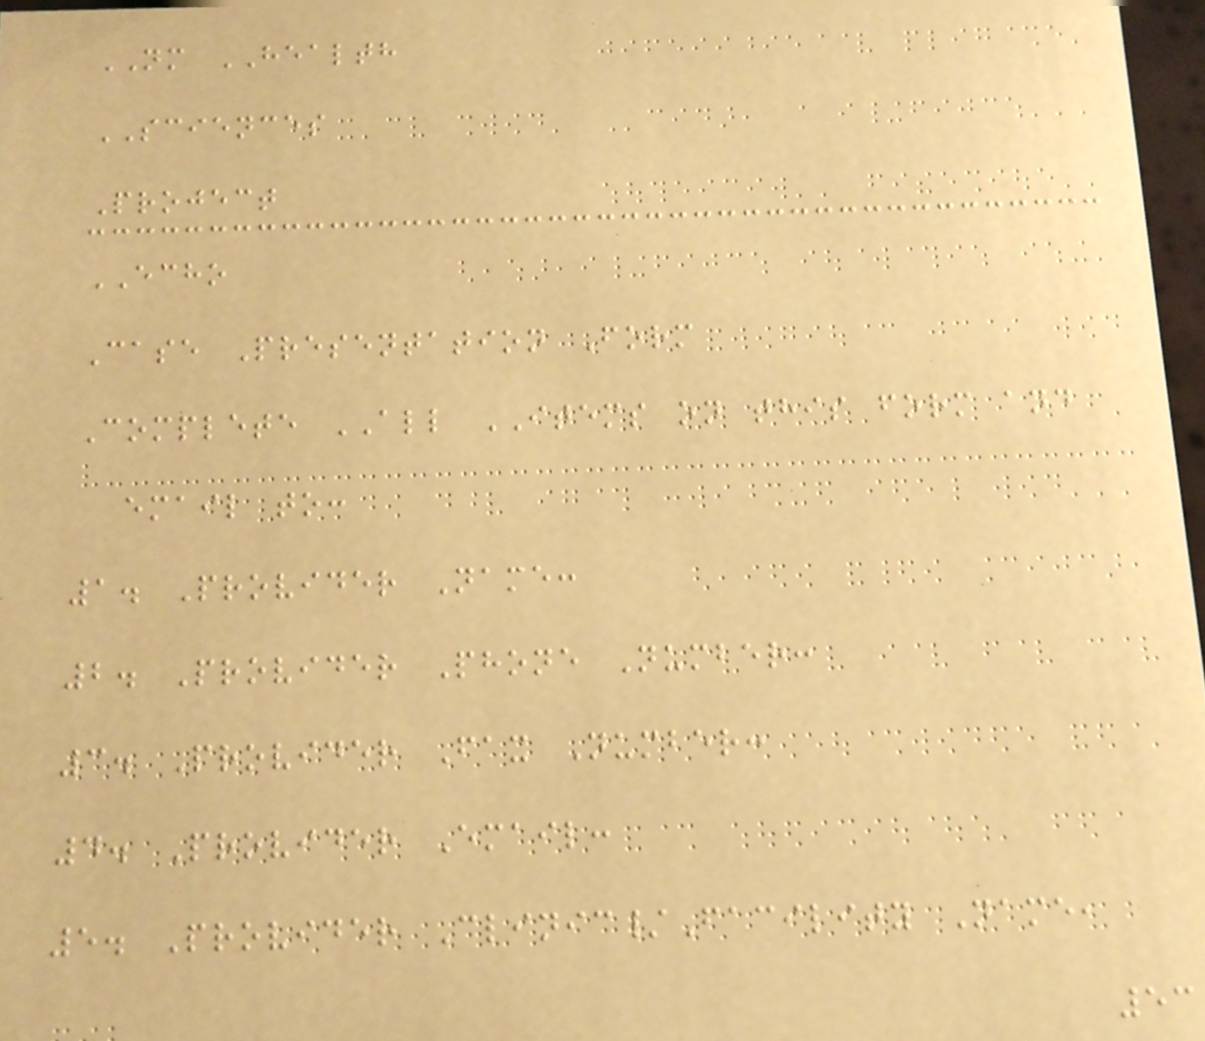NM HEALTH
SCIENCES
Project
ECHO
Case Presentation Form
Complete ALL ITEMS on this form and
email to:
1. Provider Name:
2. Provider Phone Number:
3. Provider Fax Number:
4. Provider Email:
5. Provider Clinic/Facility Name,
53
